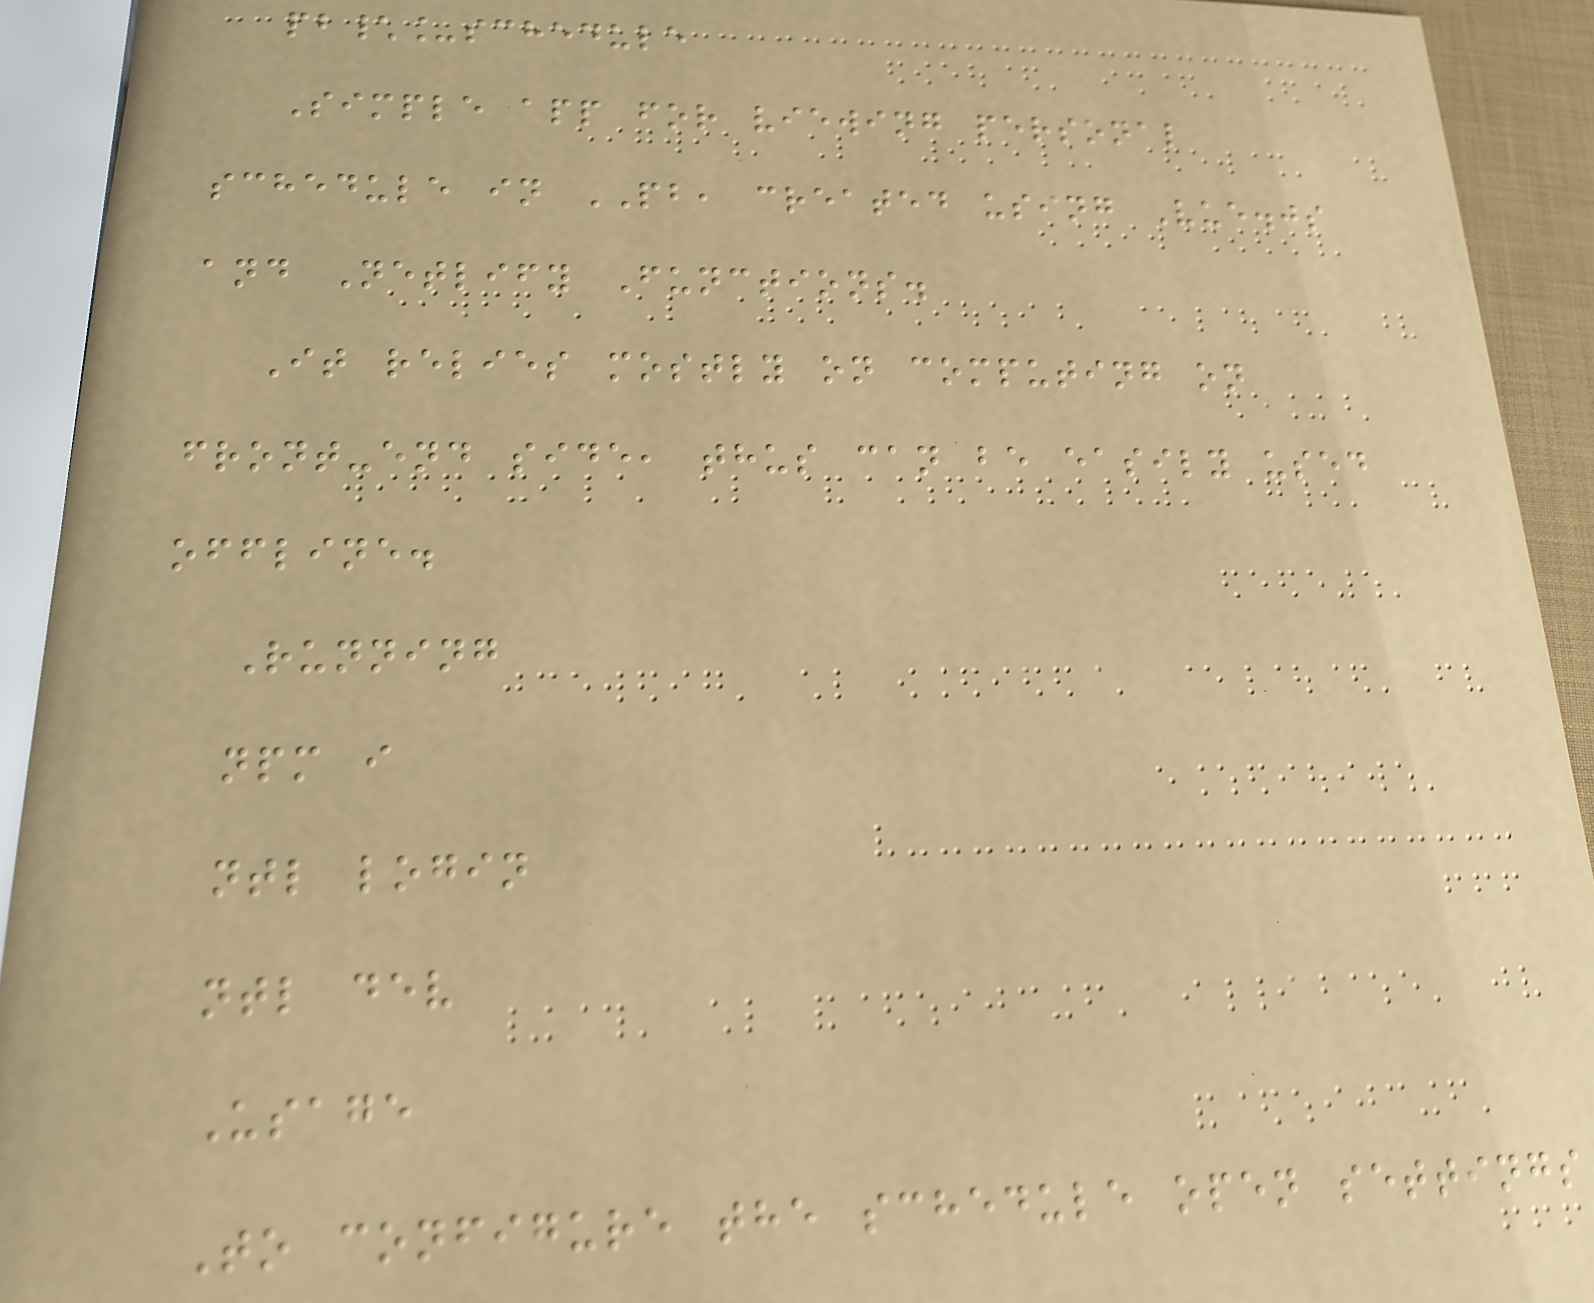pb\_schedule
Simple app for viewing personal
schedule in PB, created using Vue.js
and Netlify Functions.
It relies mostly on computing on
front-end side, thus can be easily used
offline.
Running
npm i
ntl login
ntl dev
Usage
To configure the schedule open settings
